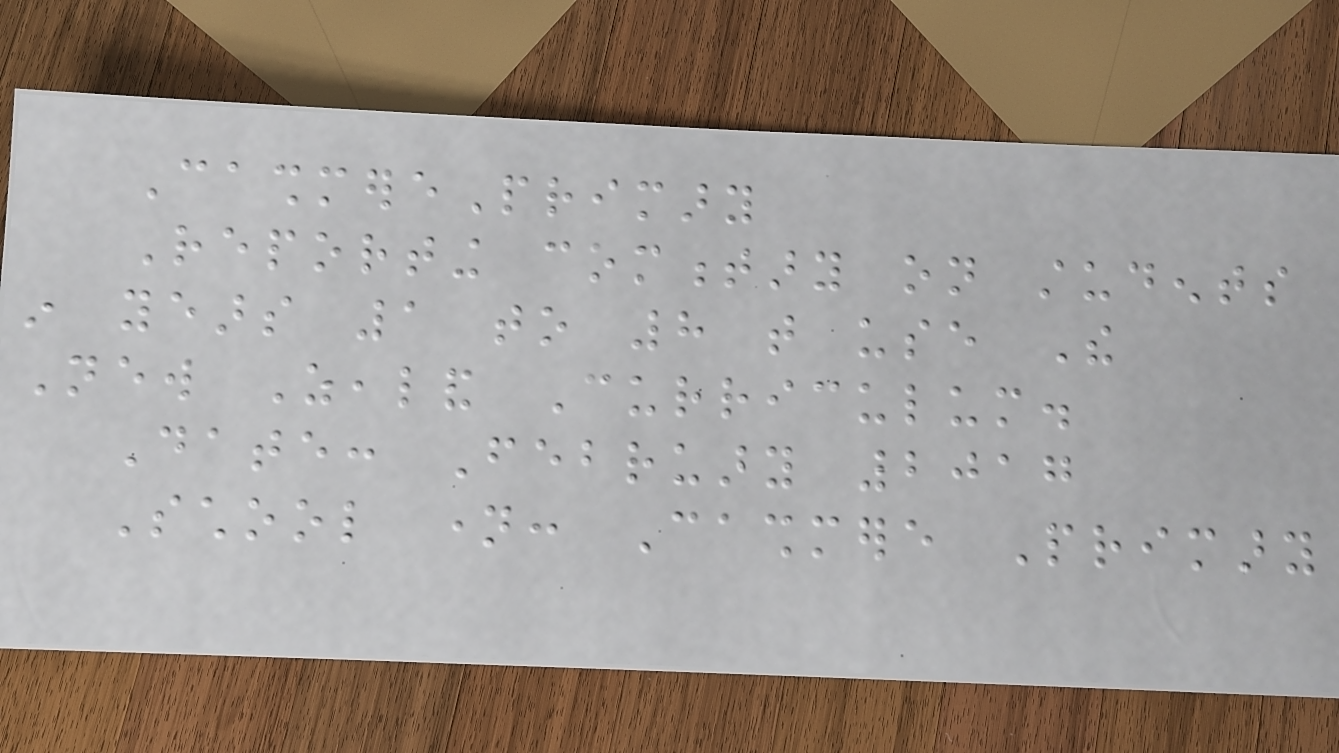CashmerePrimary
Reporting commentary on students
in years 1 to 8 that use The
New Zealand Curriculum.
Date: February 2017
School name: Cashmere Primary
